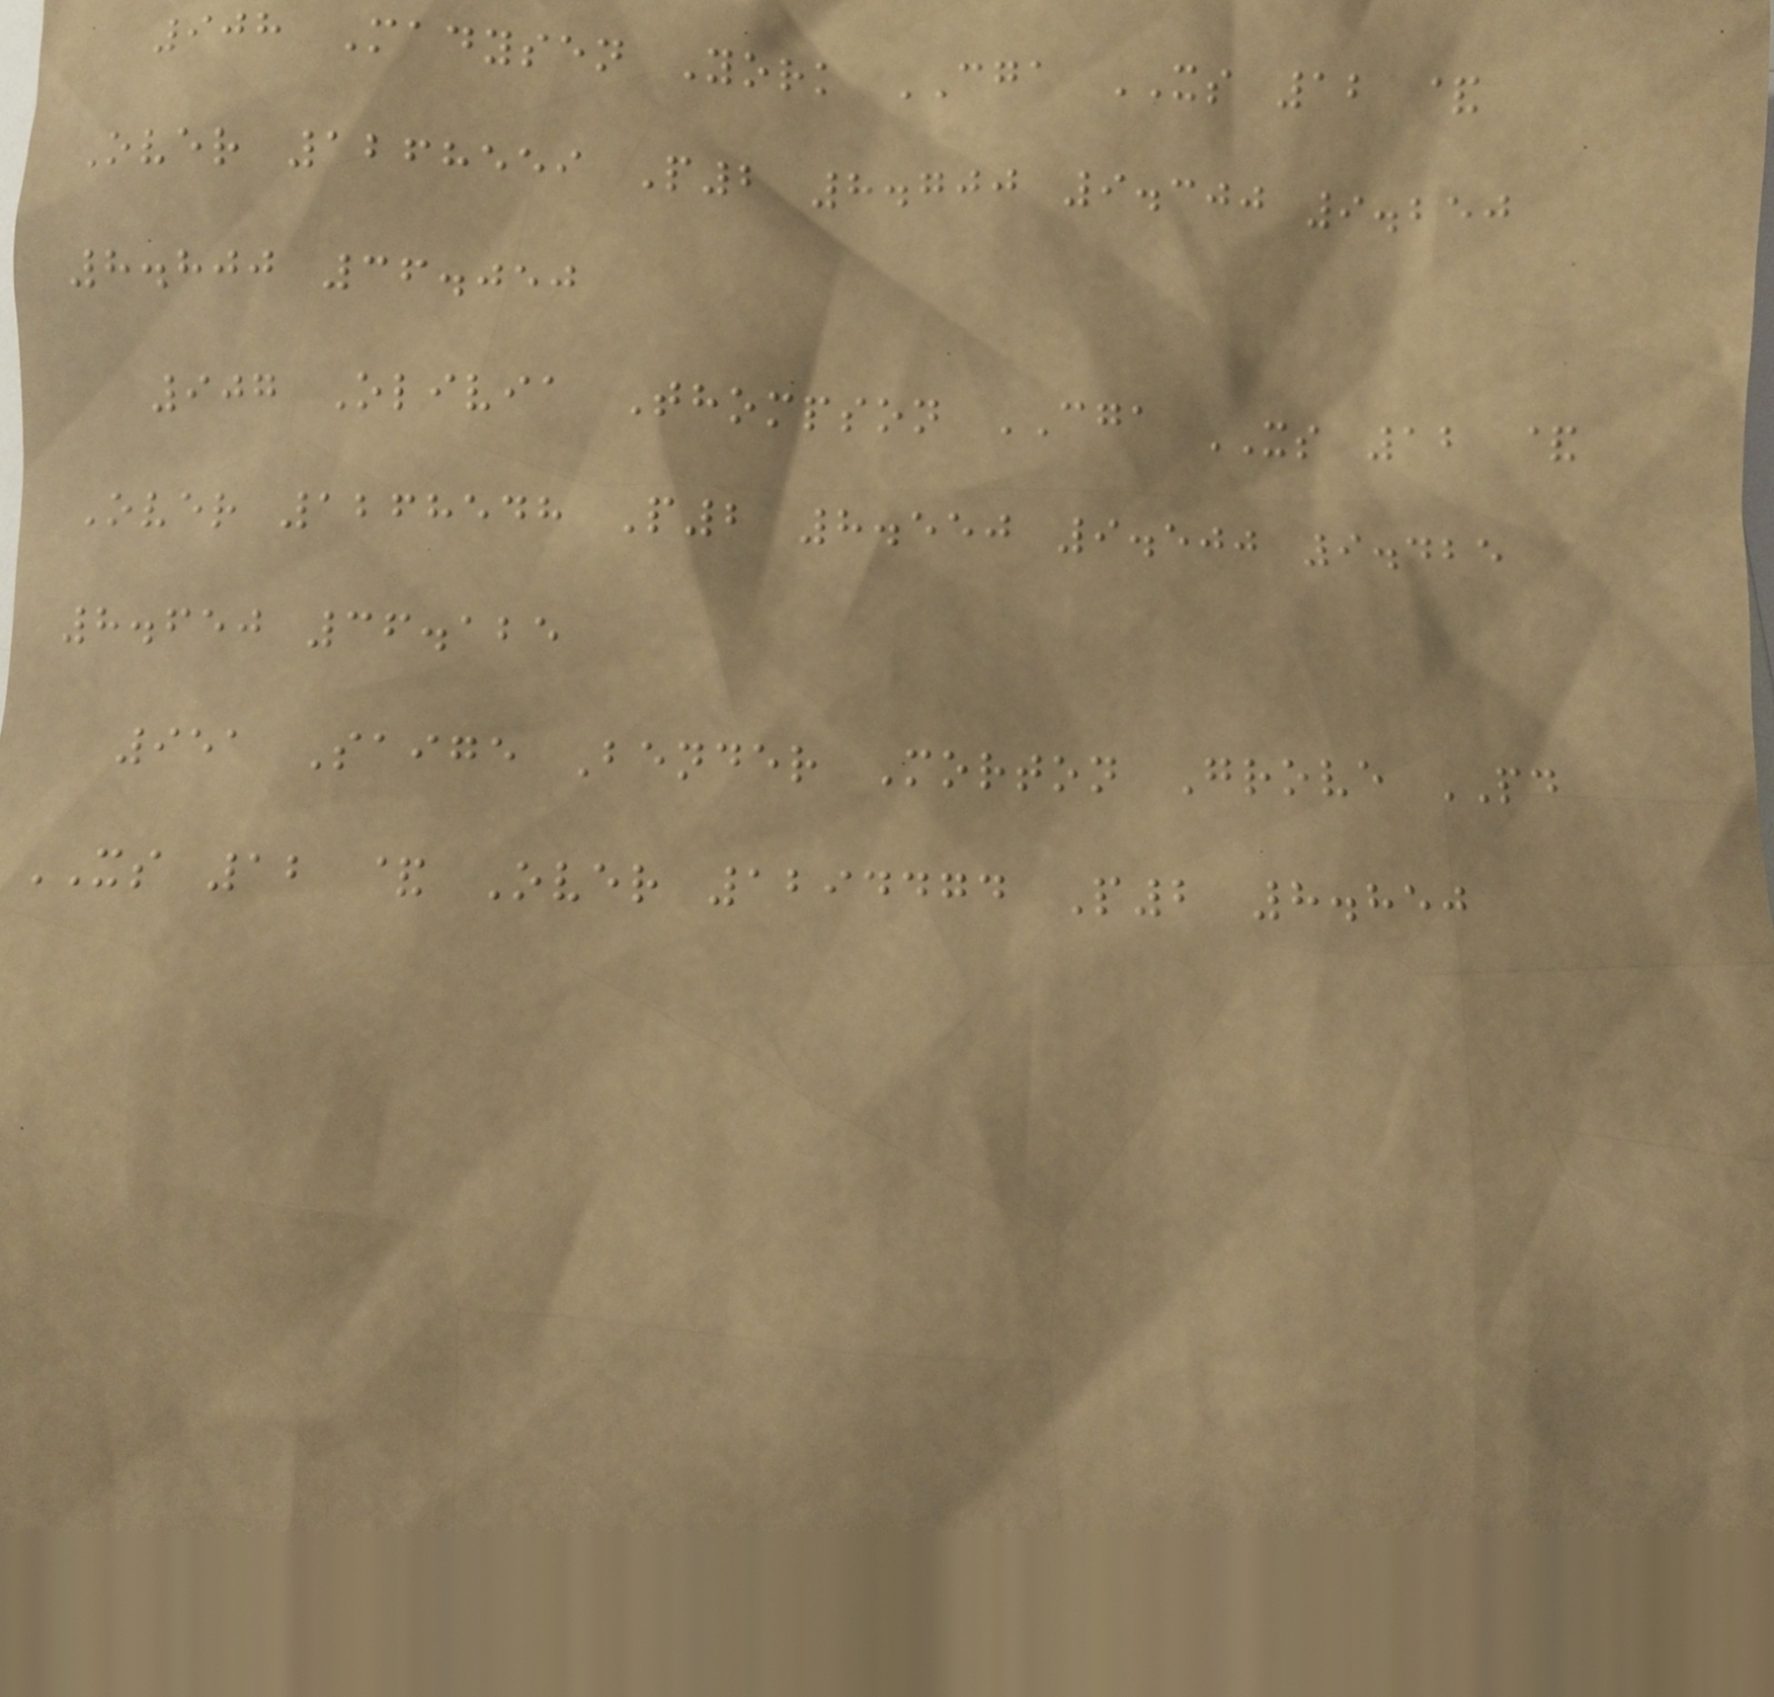908 Madysen York CGA XS 12 &
Over 1268559 P2 8.700 9.300 9.250
8.800 36.050
907 Olivia Thompson CGA XS 12 &
Over 1268548 P2 8.550 9.500 9.425
8.650 36.125
951 Saige Bender Morton Grove PD
XS 12 & Over 1294474 P2 8.850
